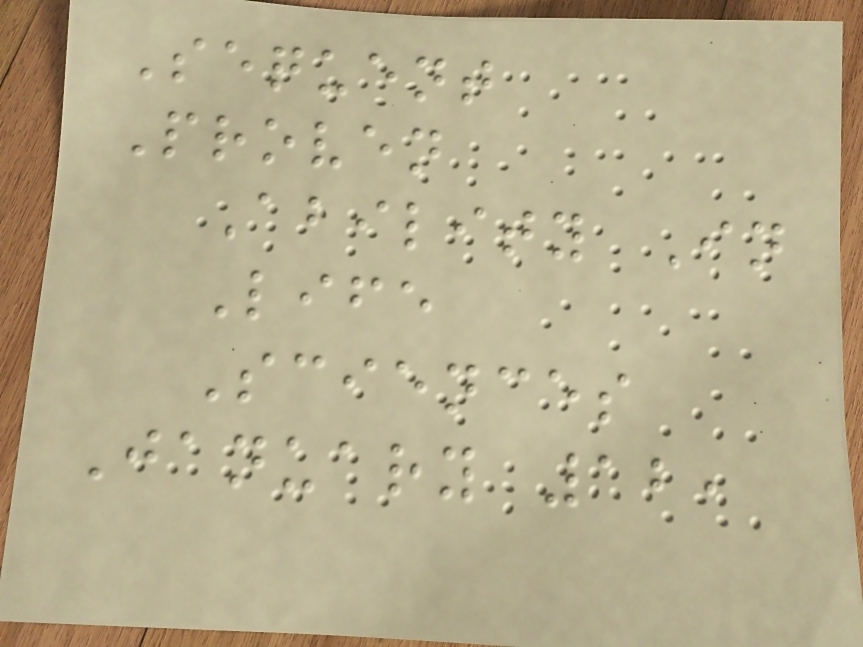Sequent
Proven
Ability In
Life
Sciences
January 12,
